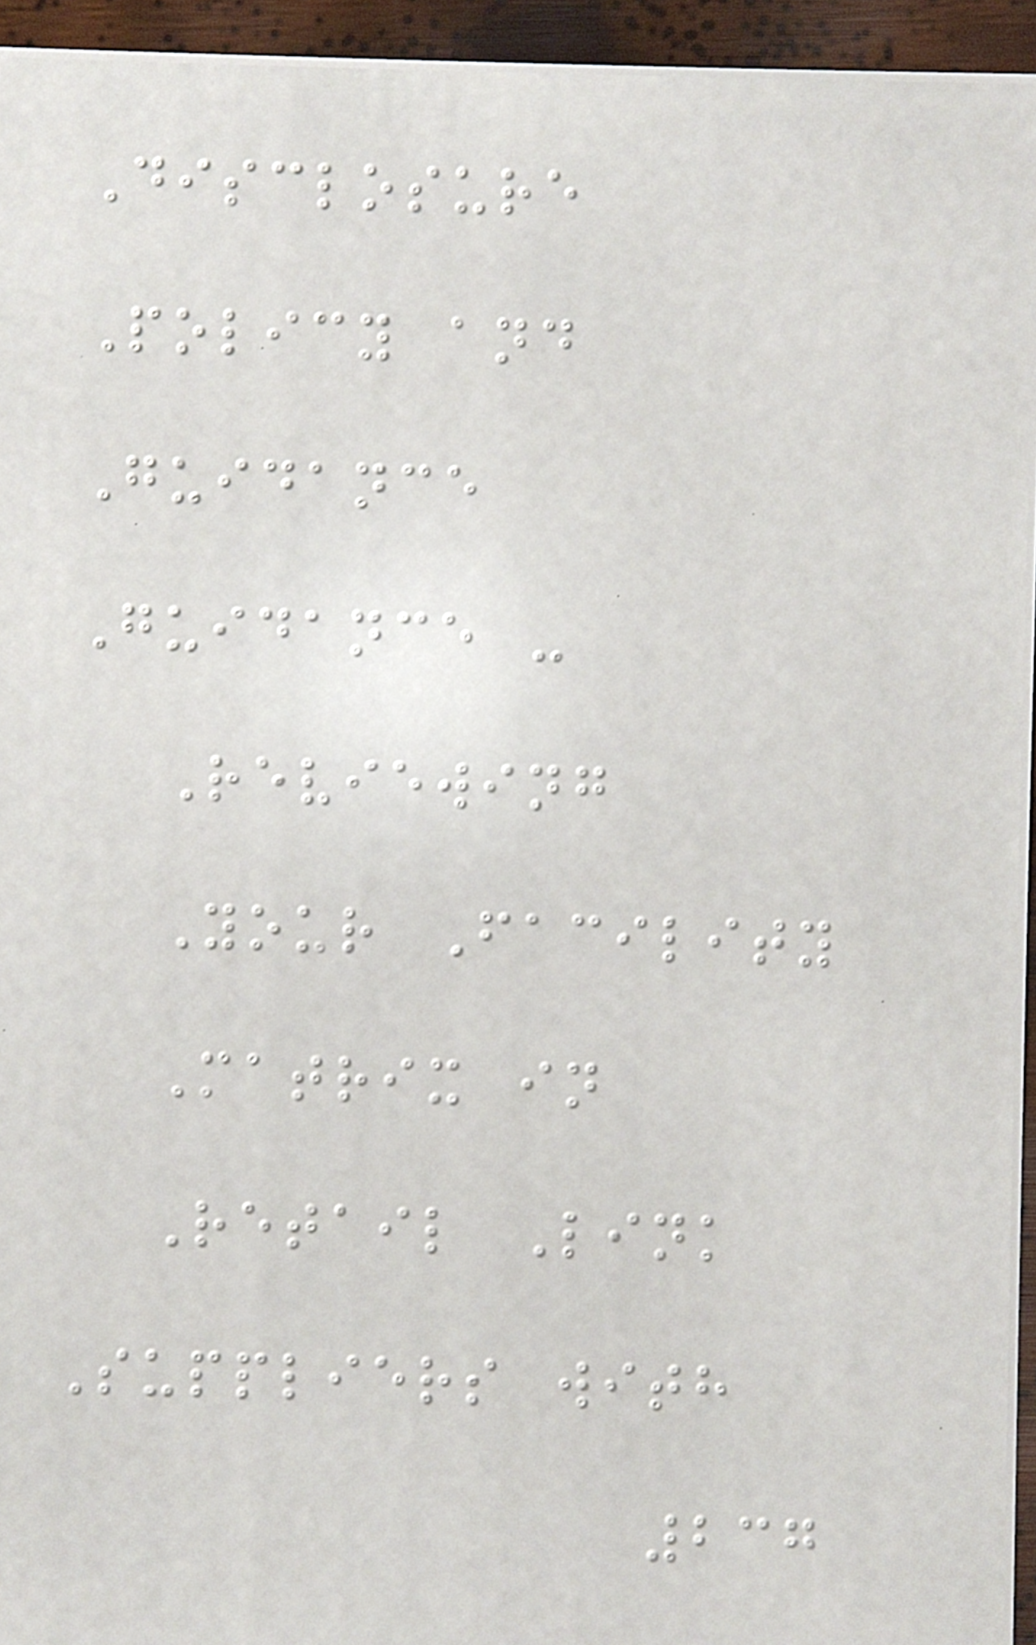Disclosure
Policy and
Guidance
Guidance -
Reviewing
Your Facility
Matrix in
Retail Link
Suppliers with
237
